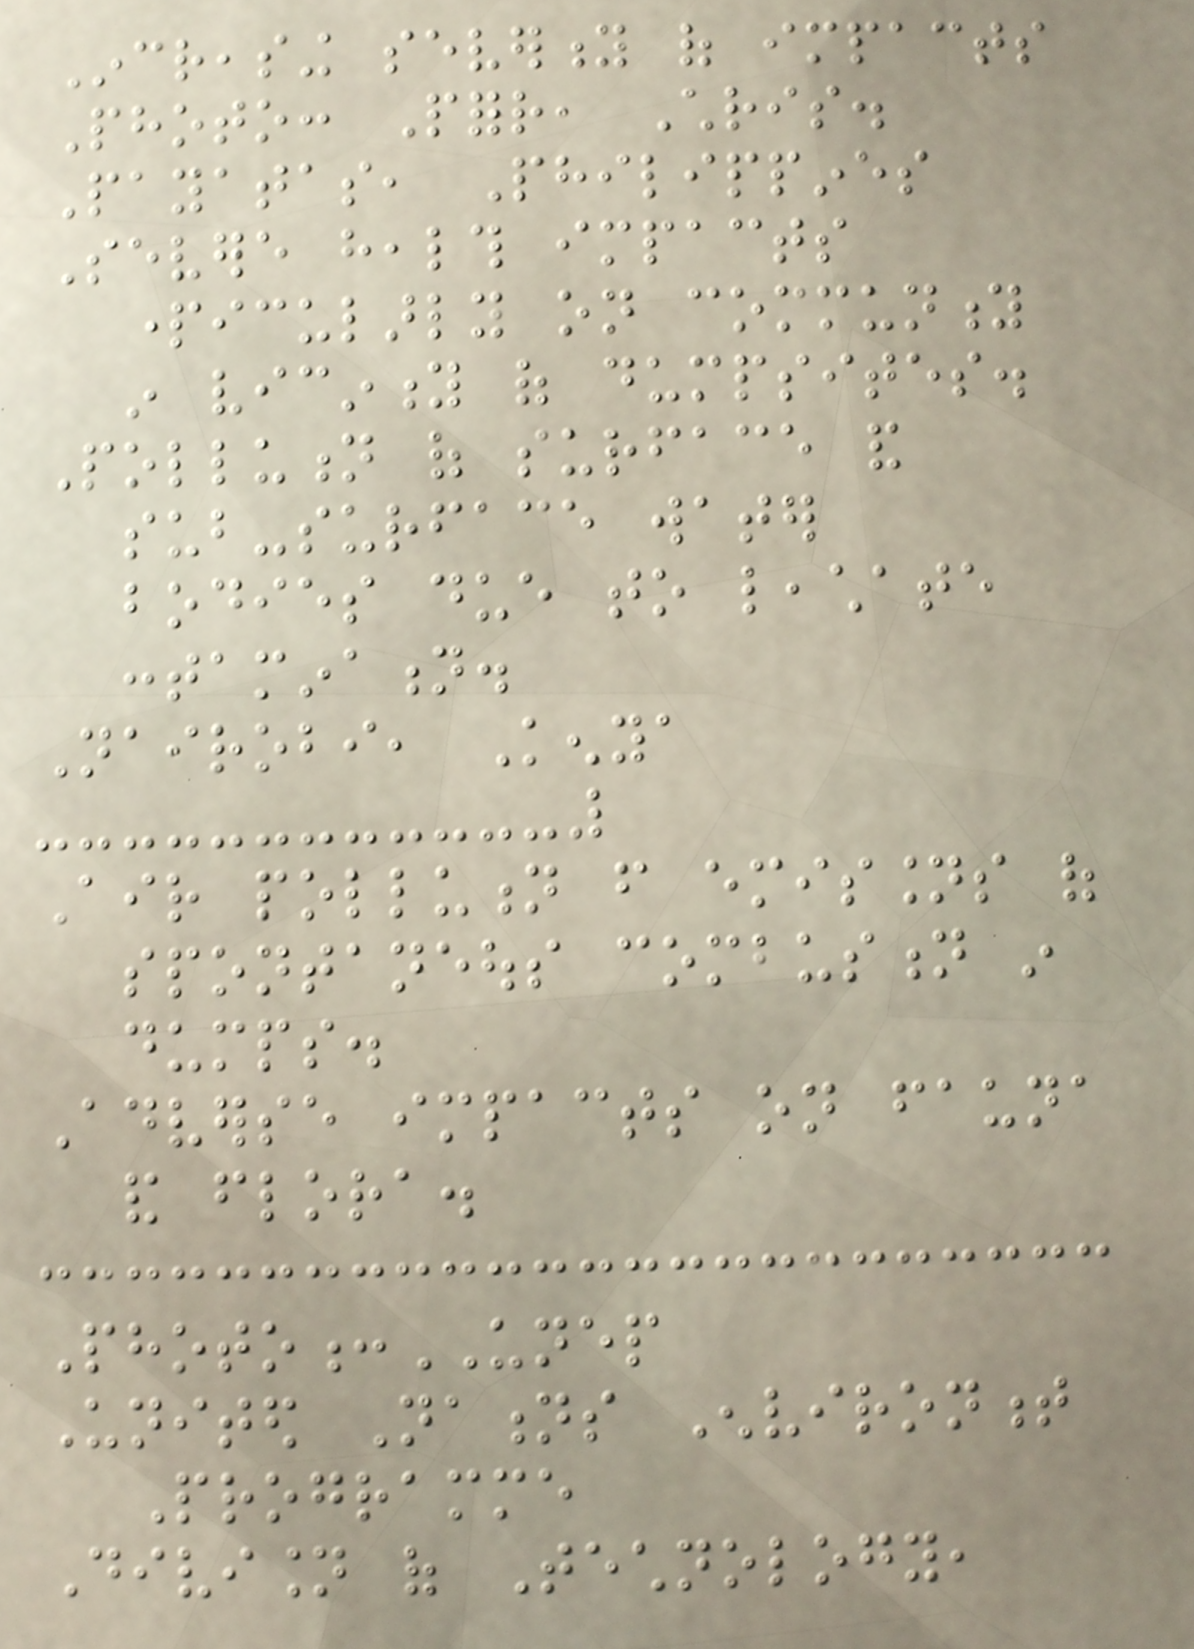Increasing severity of impacts
Photo: Pforr, Chris.
Payatas, Philippines
Severe health impacts
particularly on community
in vicinity of dumpsites.
Pollution of surface and
sub-surface water
bodies due to leachate
contamination.
Nairobi, Kenya
Air pollution from emissions of
spontaneous combustion in
dumps.
Adverse impacts on fauna
and flora.
Photo:UNEP
United Nations Environment
Programme
Division of Technology,
